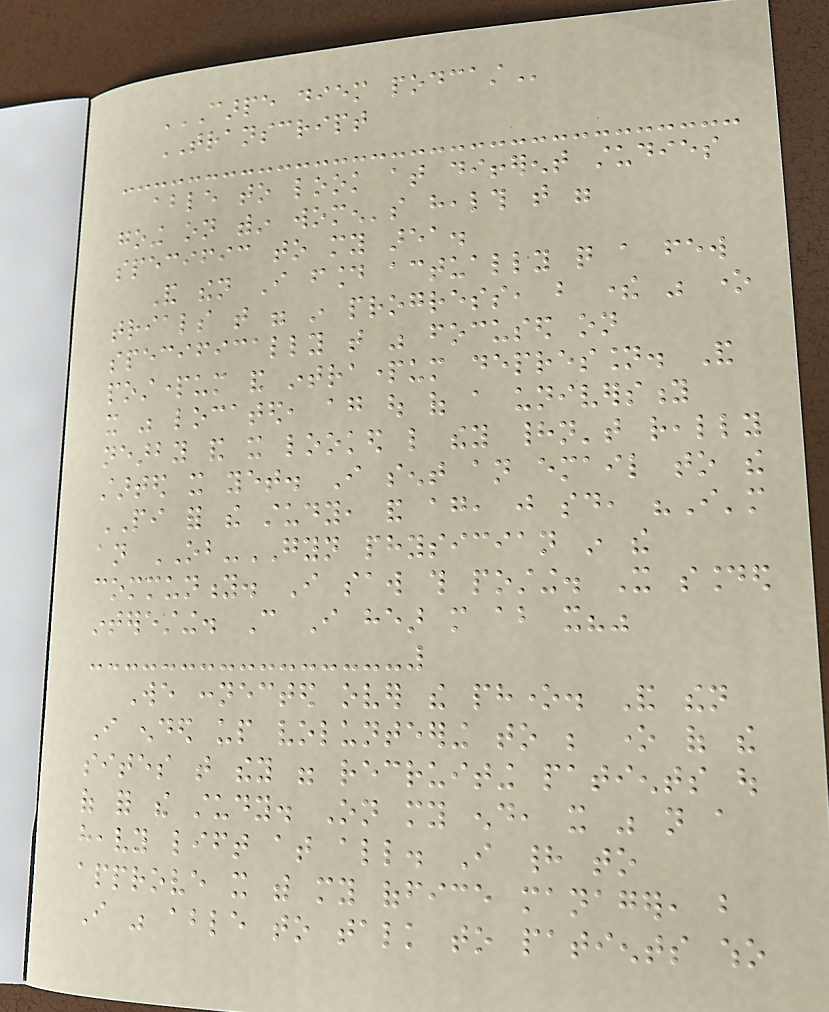CARPE DIEM PODCAST
TRANSCRIPT
able to look at different studies
going on within women's health that were
specific to my area.
And then I found actually quite a few
trials that were in progress, but there was one
specifically that was focused on
postpartum and intrapartum depression. And
it was located, again out of a university
nearby and it looked like they hadn't really
started it yet. I sent an email to the
PI for the study, and again, just said, "I'm
an OB-GYN physician in the
community. I saw this posting. It sounded
interesting. Can I hear more about it?"
We connected over the phone. And then
I ended up volunteering to be one of the
sites that they were recruiting patients out
of for the study. On my end, it was not a
heavy lift at all. I had to
approve it with my office manager, but
I was able to talk to patients who
